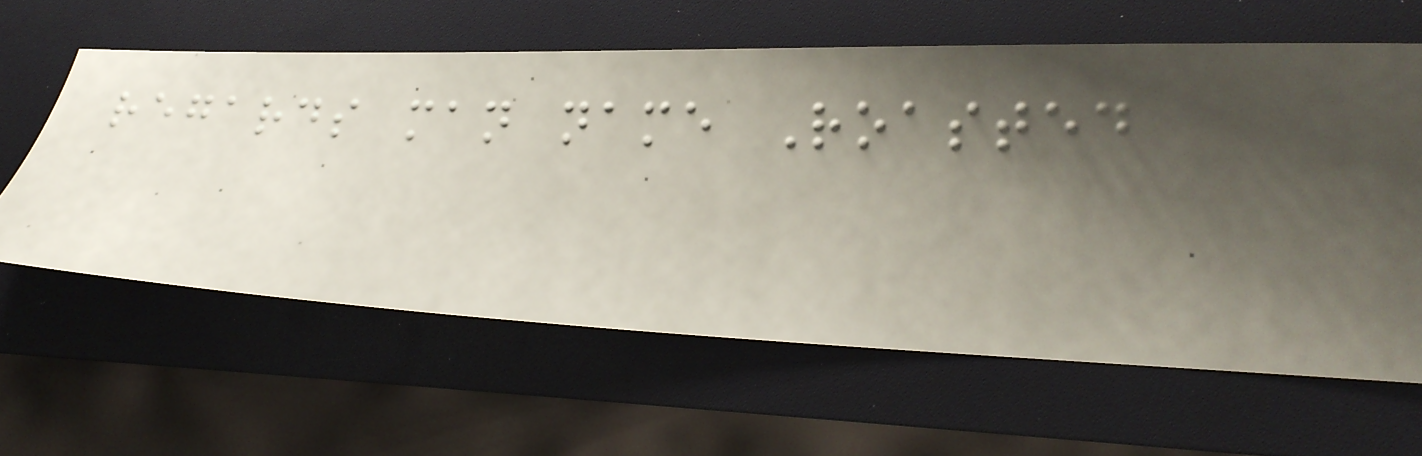regards man name Roasted
